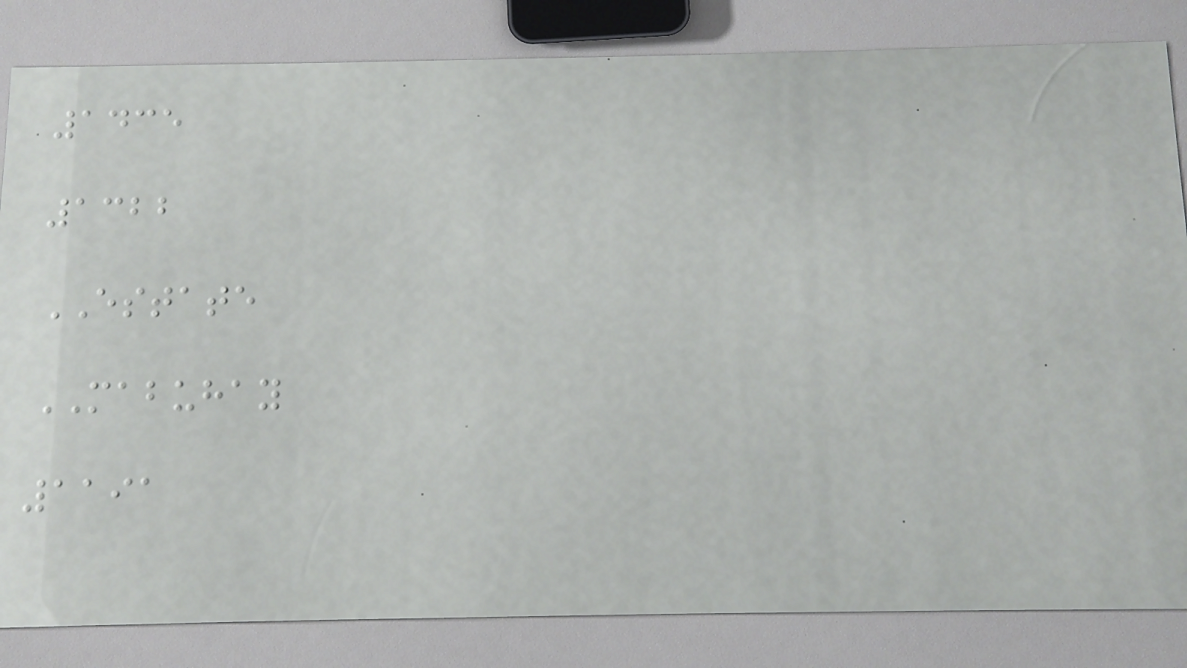1435
1322
ESTATE
MABUHAY
1191
